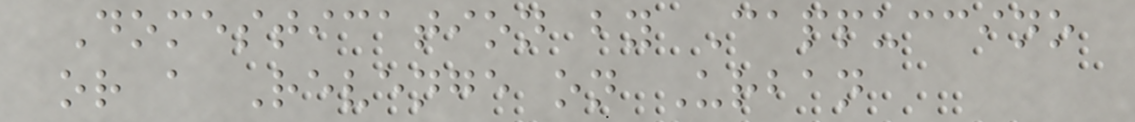Domestication by Cappuccino
or a Revenge on Urban
